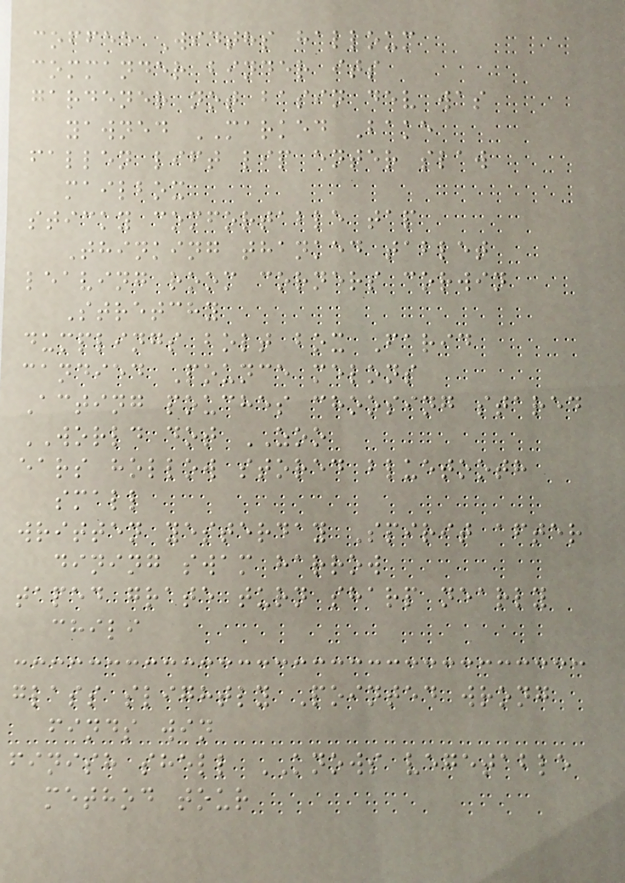coffee Widths halloum
commander binder its
gardener not basin dev was
yawned MARKED Bake
fallen lift lip enter slaw
mailbox
sticky comfortable tap
Thinking thanked tablet
leaving room corners corwin
Stretchy
dumplings bolt box Farid
candied Pounce melons
Acting pouches choosing stared
WORLD dot ZOO
ears hollow stored bluetooth
small
written yesterday Spirit after
dining swam harrow
taped grate turn sharp nearly
chili
glass slightly Pointed wrong
finds win
finish shell KNOWS vegetable
method tour
